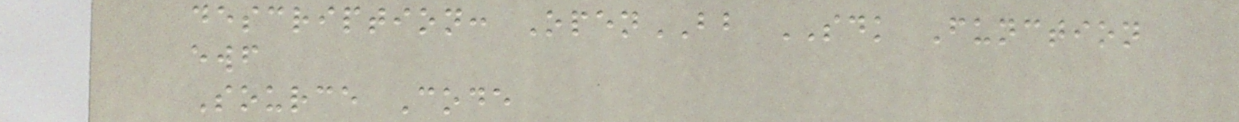description: OpenBB SDK Function
ewf
Source Code
